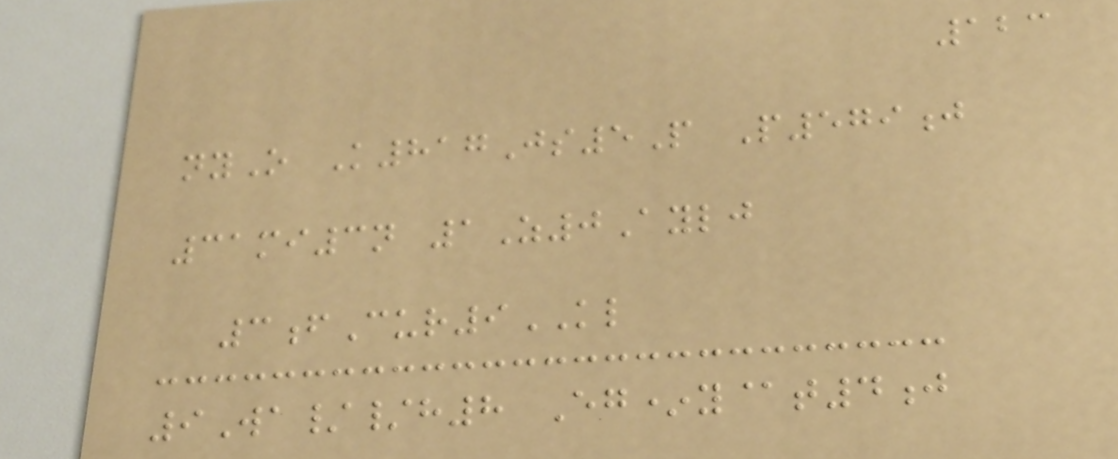123
nyO K817Js5P P579j
31mi3n 1Z0Aylj
3fCur9KL
9Wa//h8 Eg*y@t4j
